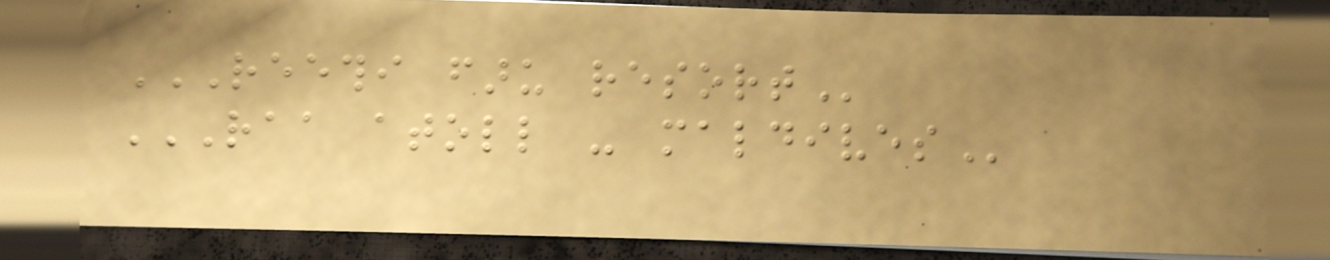REETHI FARU RESORT
RAA ATOLL - MALDIVES
